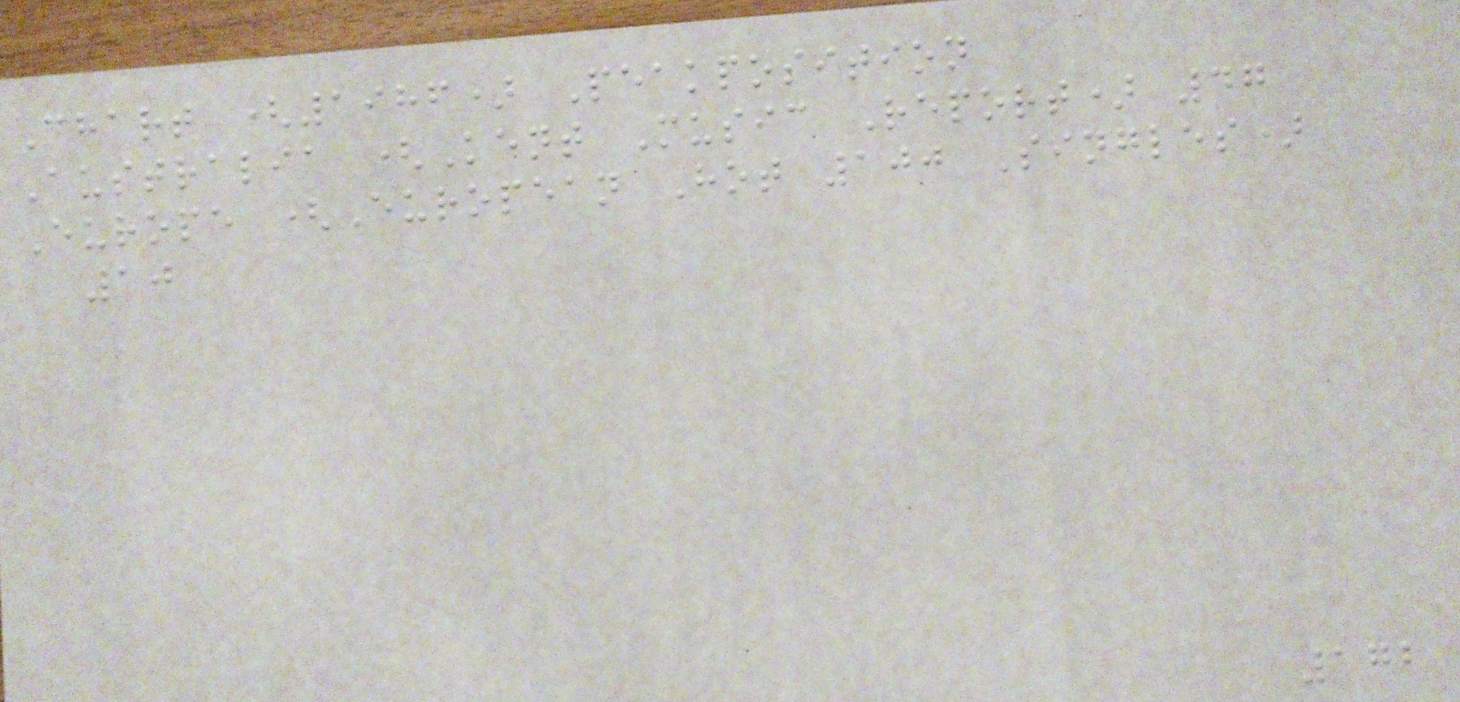Chart (1986) Peakposition
Australia (Kent Music Report) 47
Europe (European Hot 100 Singles)
10
172
